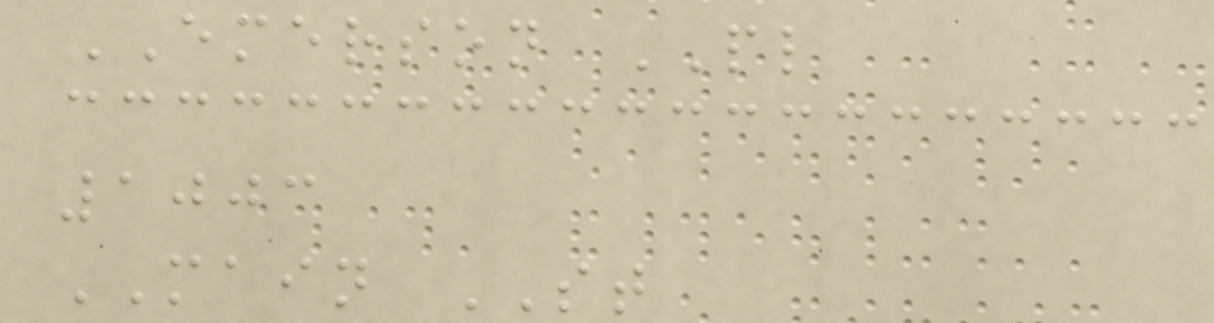EMERSON PL
1003
MAIN ST
